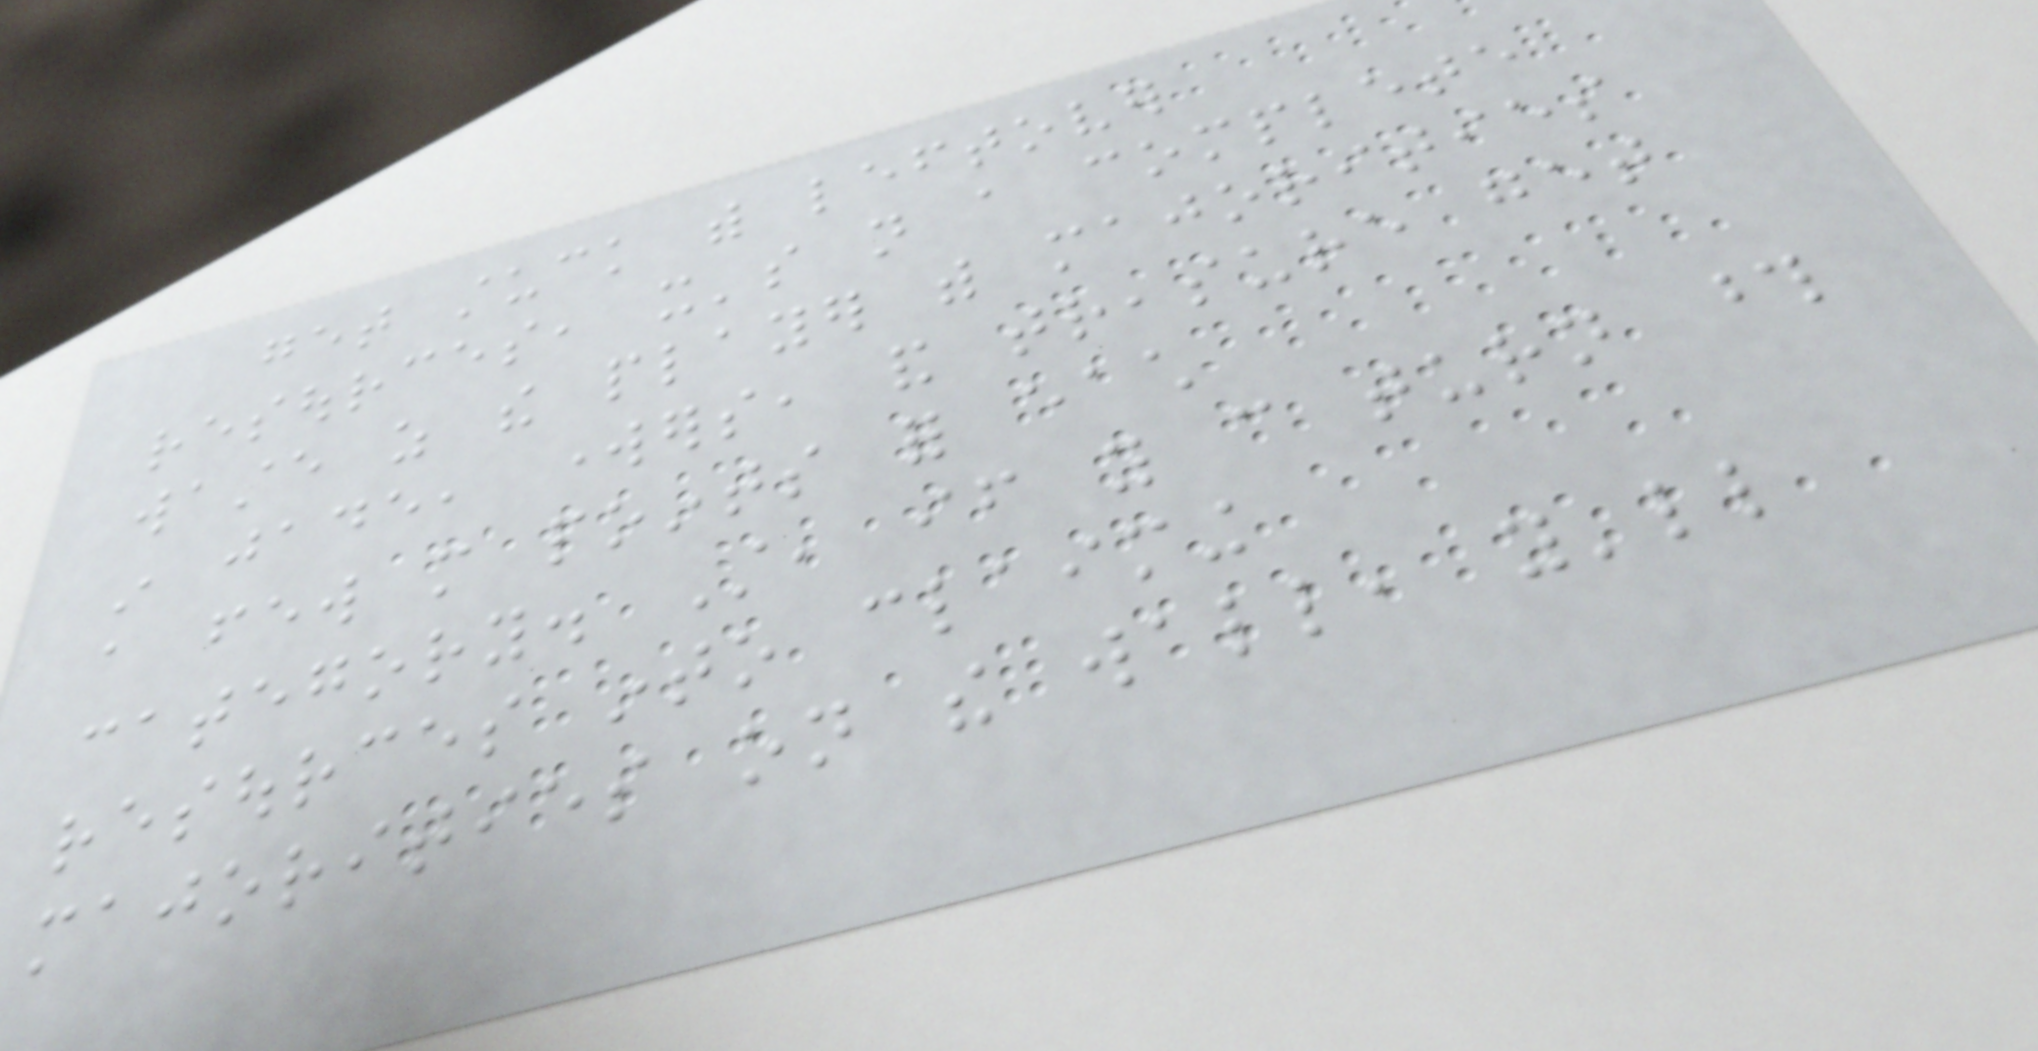get stuck with leftover
resources, it's not a complete
waste as the player with majorities
in jade, workers, and treasure get
a few more points for each
category. Still, if you can turn those
resources into claiming
majorities on the wall, you'll
